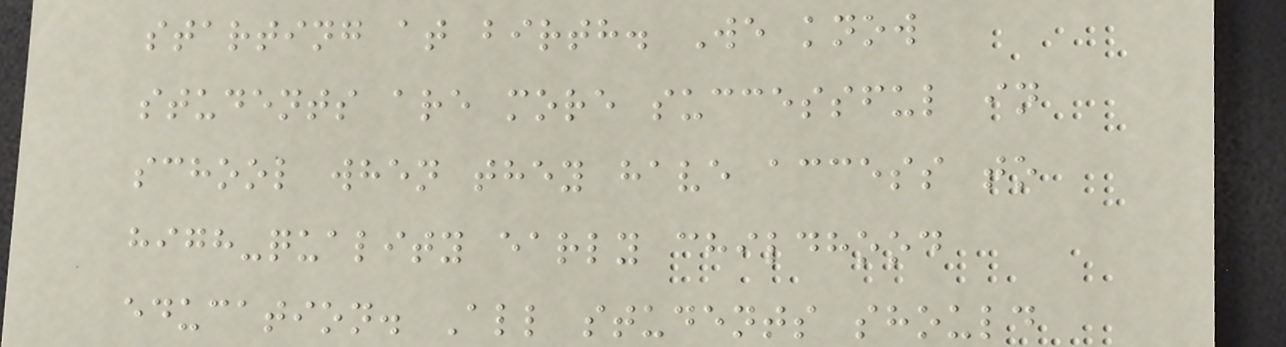starting at birth. We know
students are more successful in
school when they have access to
high-quality early childhood
education. All students should
